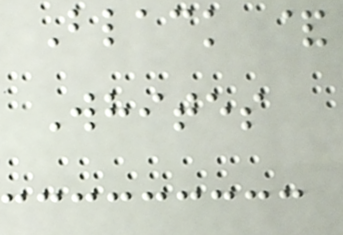Black &
Whites
